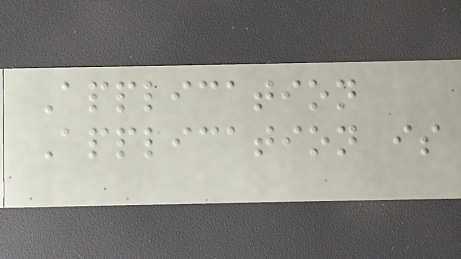Application
Application is
